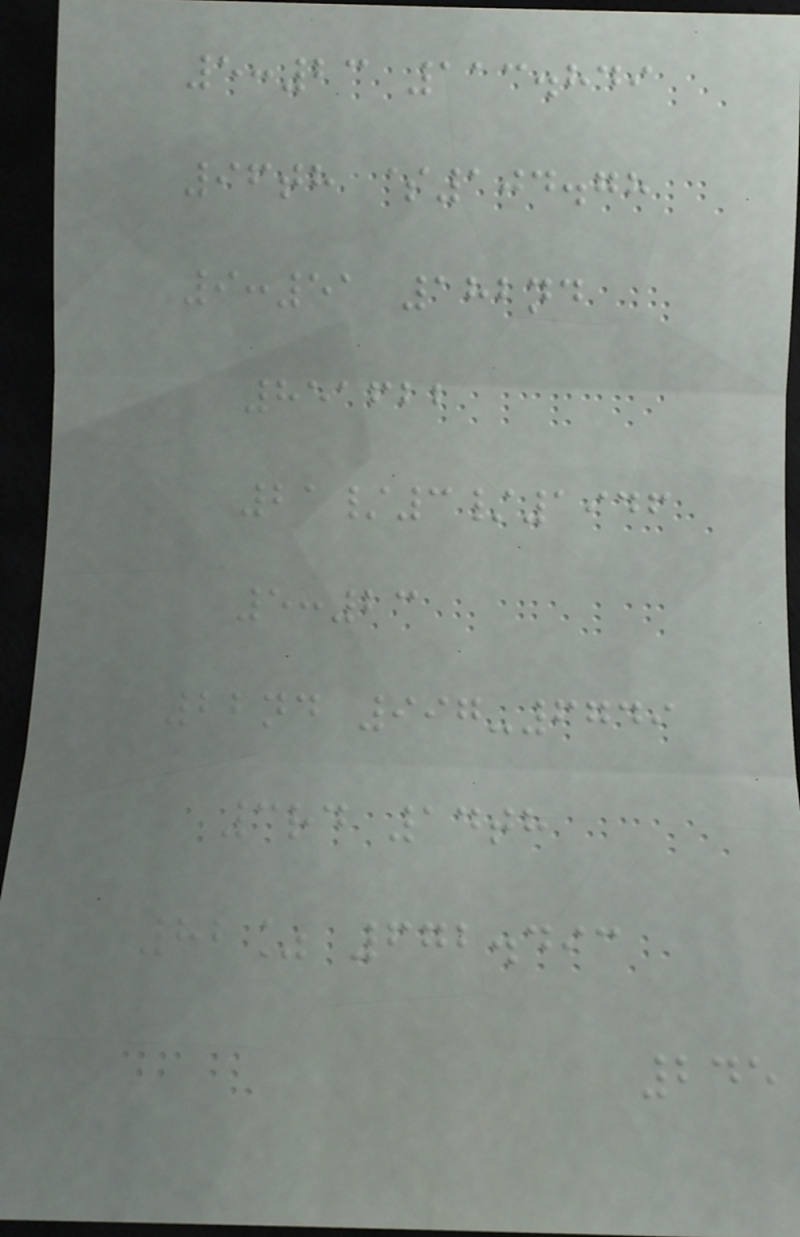5:23 113.849
96th $104.78
9:51 182nd
851622
21/3/1946
5:23
22nd 997-6749
3rd 14th
82% 672.493
245
